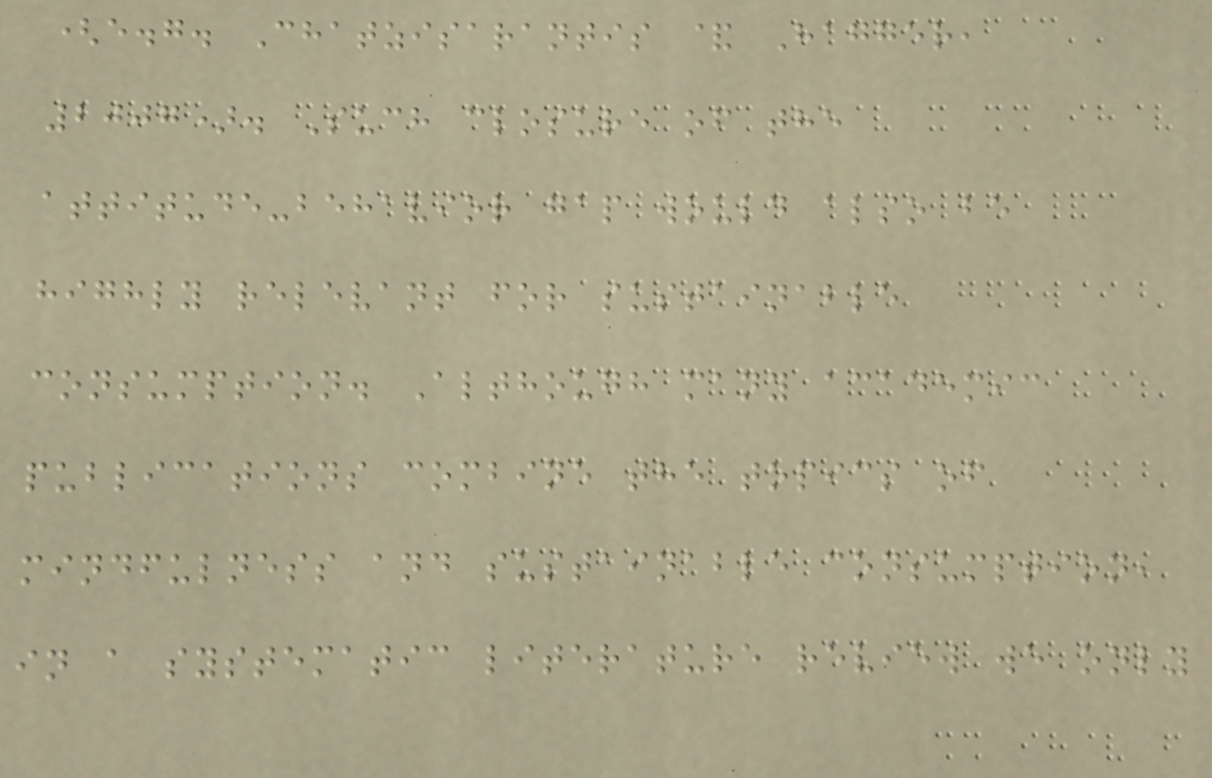(e.g. Chatzisarantis & Hagger,
2007). Such closure of the
attitude-behavior gap would also be
highly relevant for sustainable
consumption. Although many academic
publications combine the topics of
mindfulness and sustainable consumption,
in a systematic literature review we only
